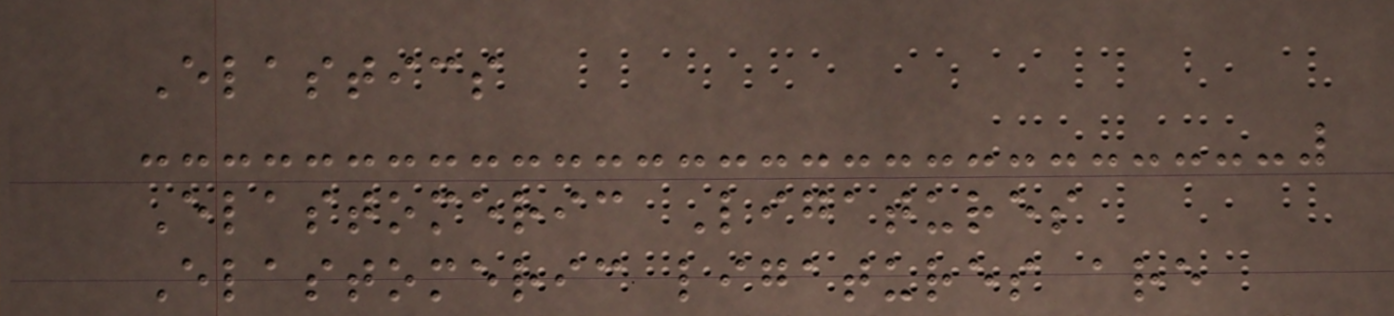Elastics
Elastomeric Ligatures
Elastomeric ligatures are
